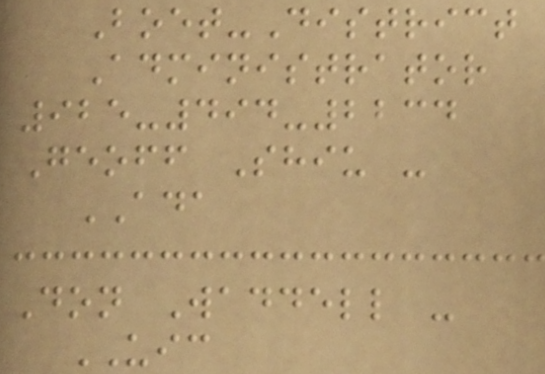Boet-District
Administrator
925-494-2234
Geoff Shiu -
ADA
Don Waddell -
UIC
